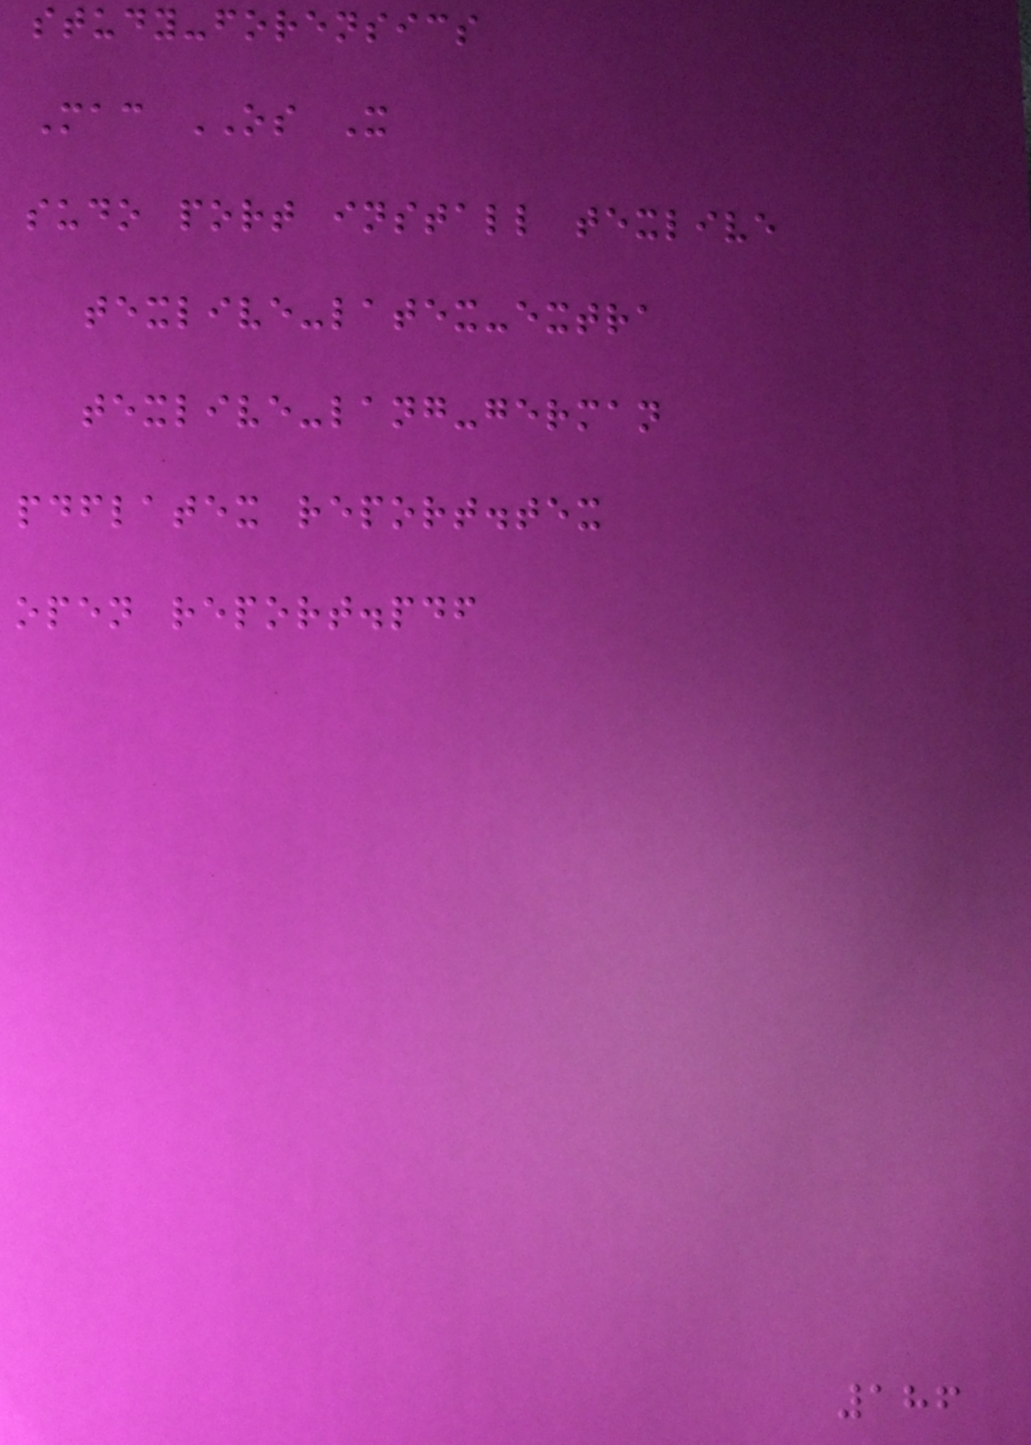study-forensics
Mac OS X
sudo port install texlive
texlive-latex-extra
texlive-lang-german
pdflatex report.tex
open report.pdf
186
